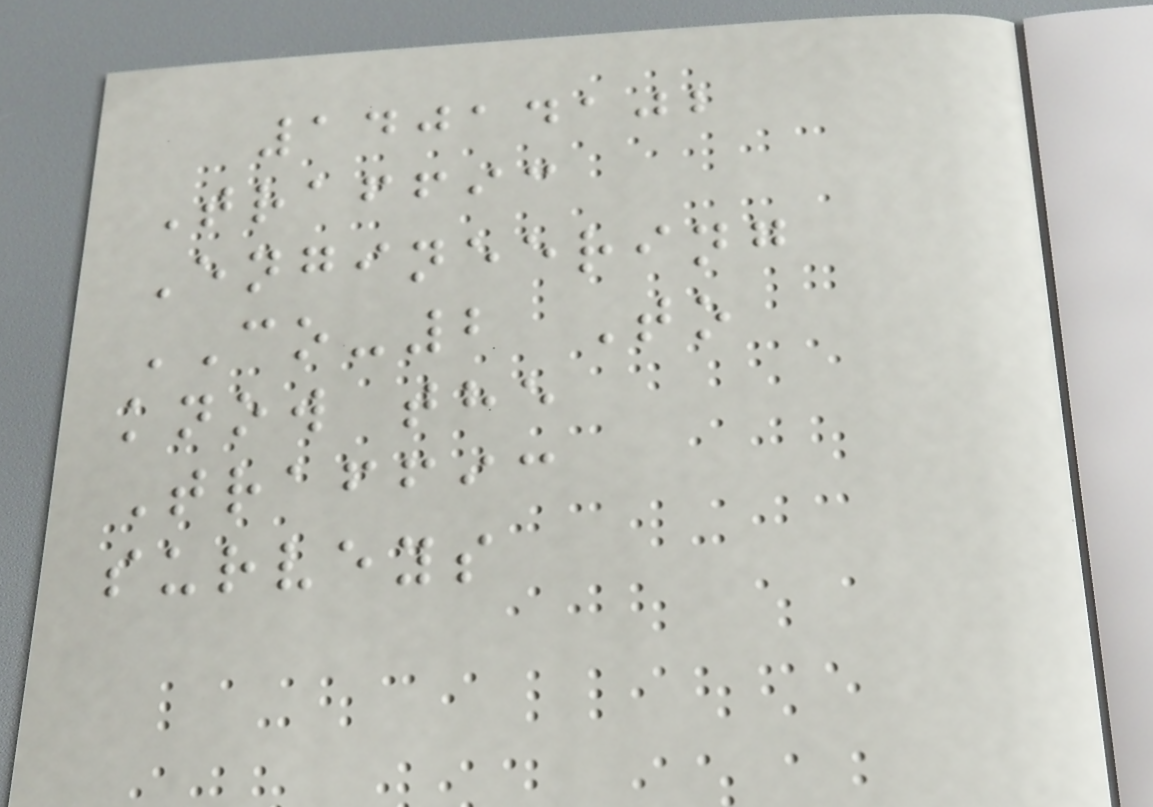14014102
Traffic
Engineering
CO-2 To
know the
Traffic
surveys
